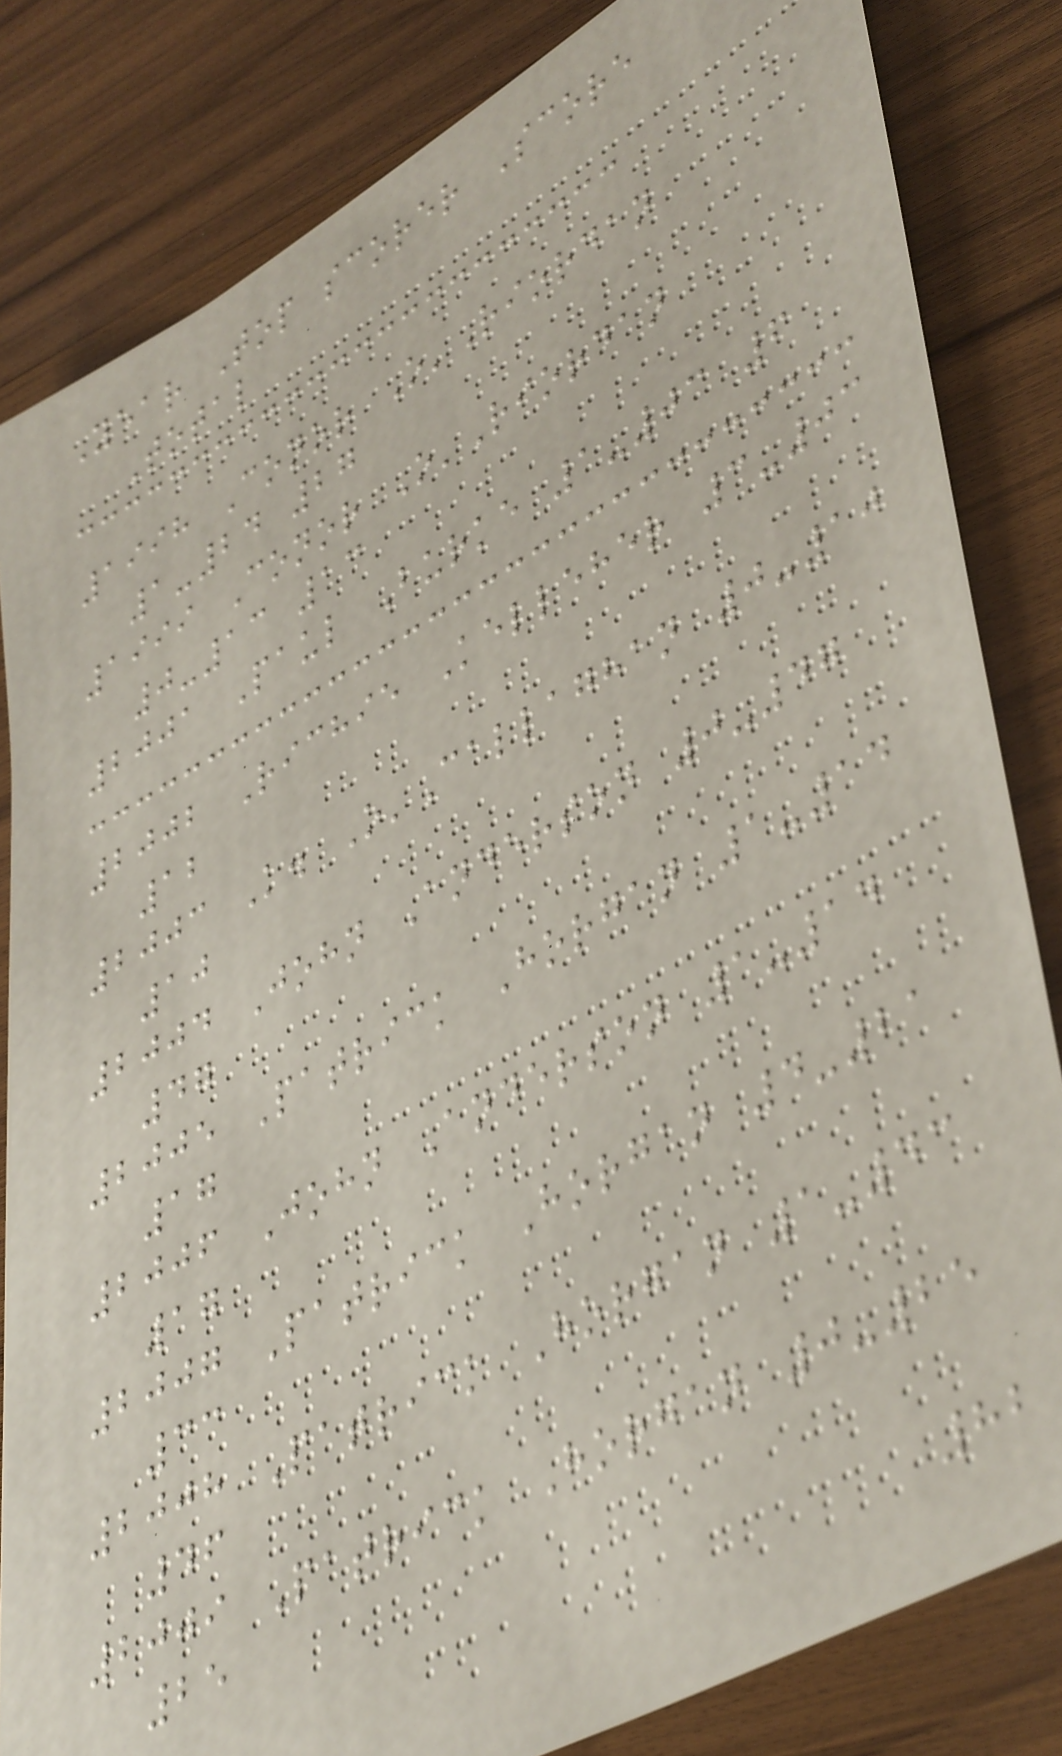Year Top scorer Score
Total
1998 Conor O'Riordan
1-24 27
1999 Conor O'Riordan
0-13 13
2001 Paul Burke 1-03 6
2002 Richie Kelleher 3-03
12
2003 K. O'Callaghan 0-10
10
2004 John Anderson 0-47
47
2005 Patrick Horgan 1-14
17
2006 John Anderson 1-14
17
2007 Patrick Horgan 4-21
33
2008 Patrick Horgan 1-43
46
2009 Patrick Horgan 0-25
25
82
